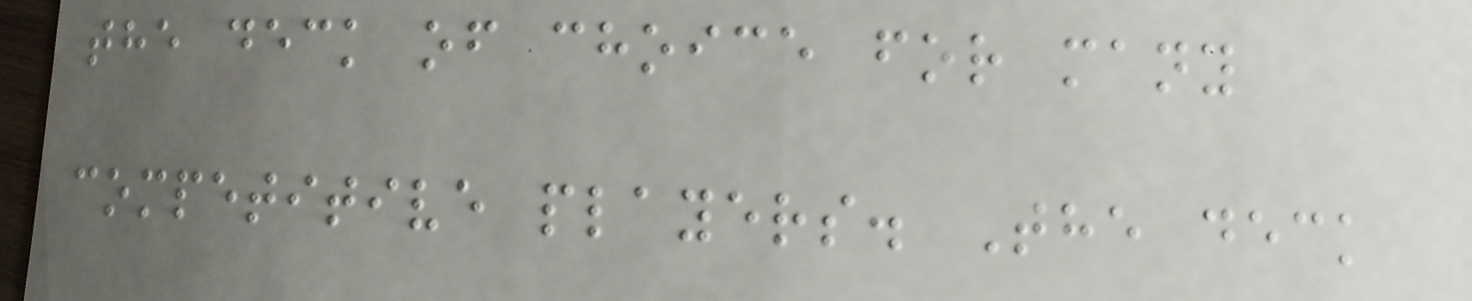the deck of choice for many
competitive players. The deck
